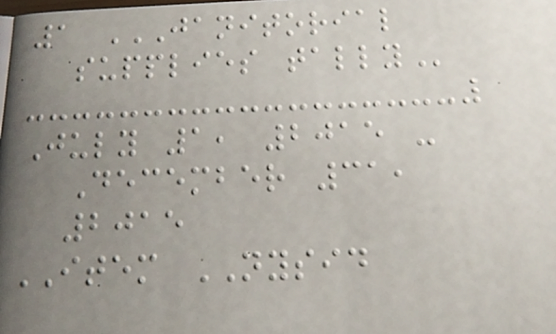1 JANITORIAL
SUPPLIES TALLY
July 1, 2015 -
December 31,
2015
ITEM NYSID
